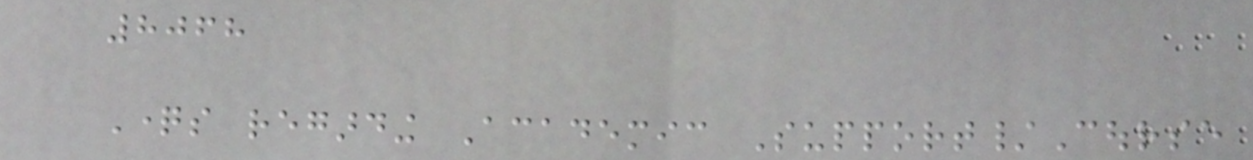8068
Questions regarding Academic Support/Course
